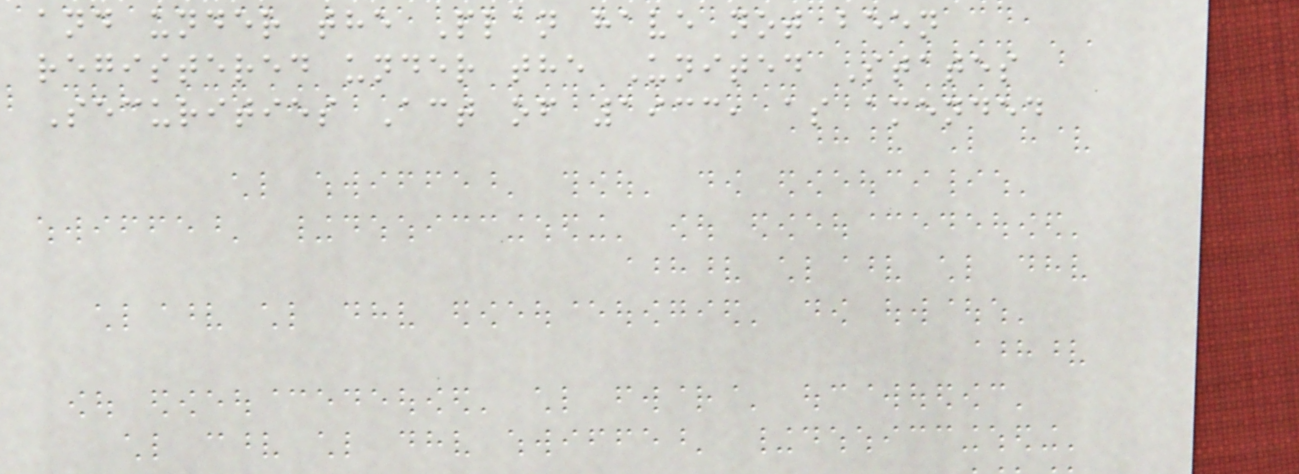and under the Plan have not been
registered under the United States
Securities Act of 1933, as amended
